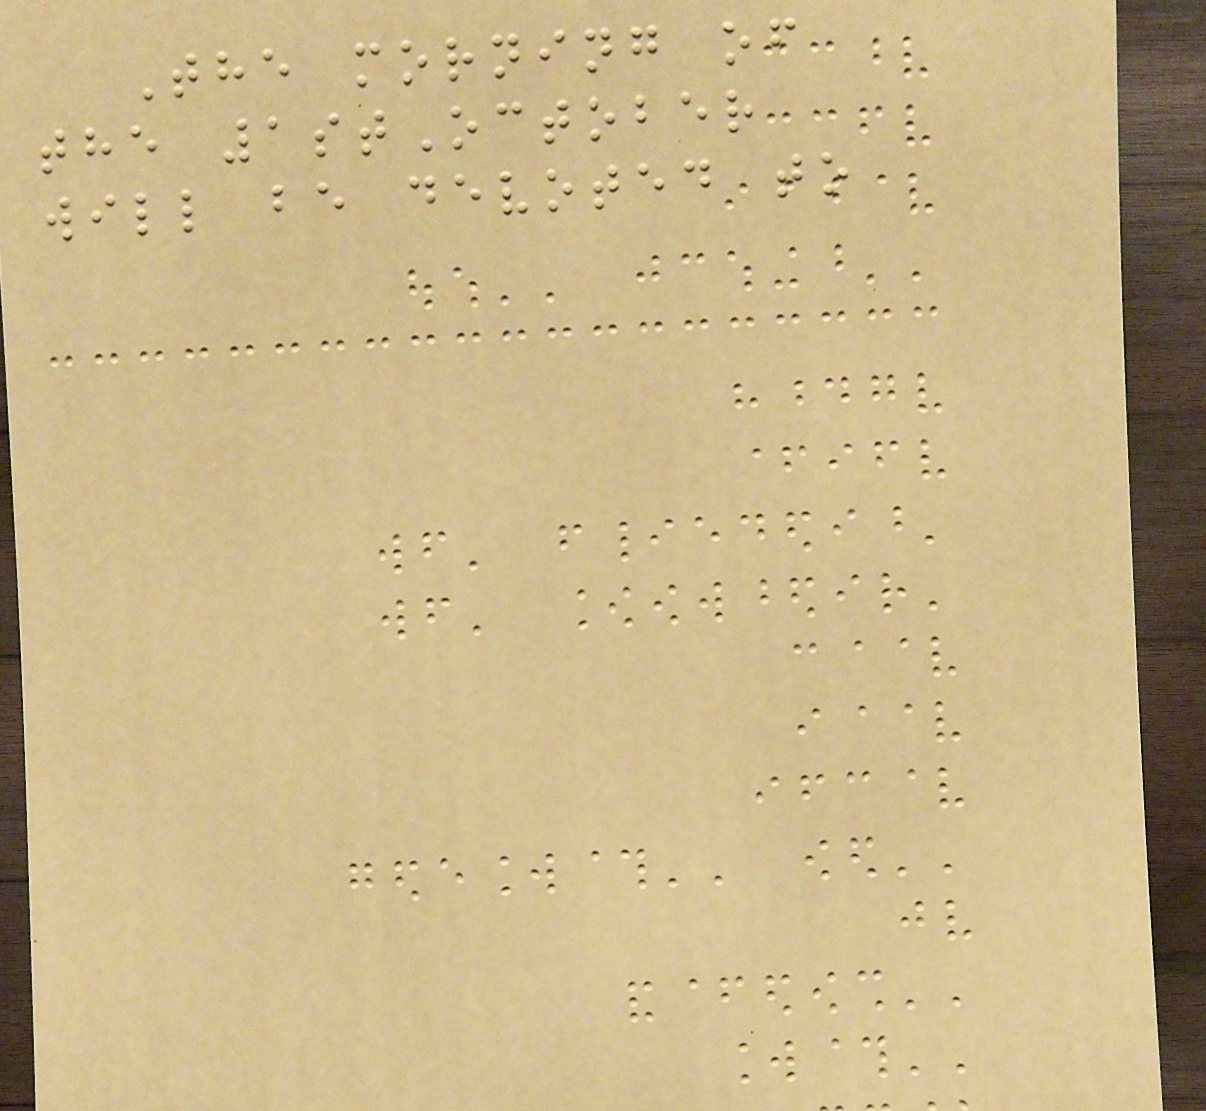The morning of
the 1stOctober
will be devoted to
